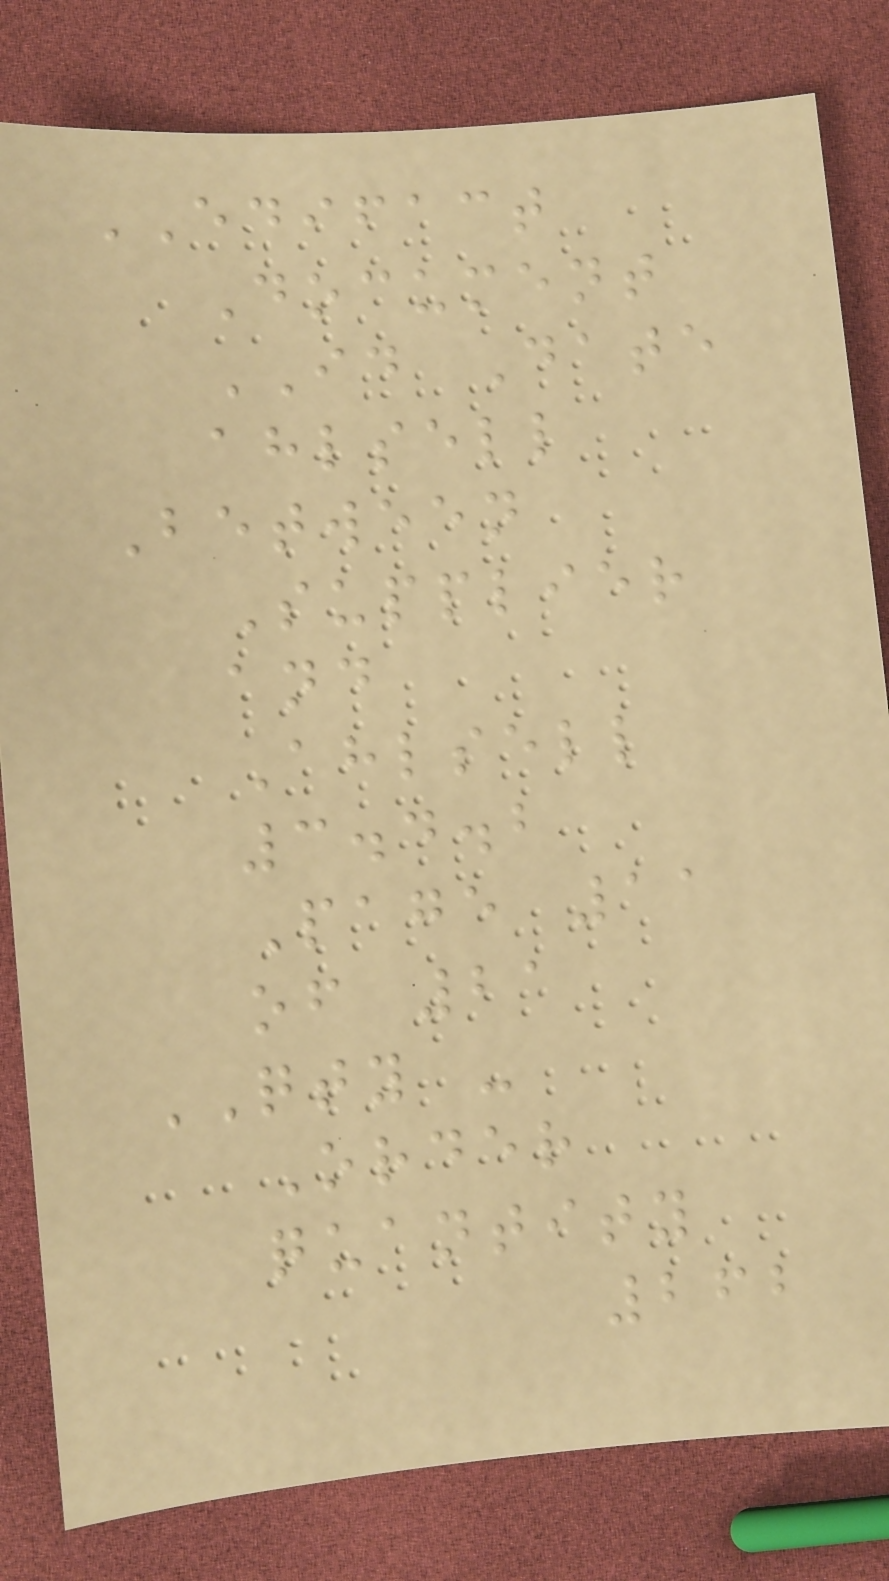EDIFACT
Document
ID Date
ahlsell
Between
Supplier
and
Ahlsell
3.4.2
Page 11
of 21
QTY -
Order
quantity
262
